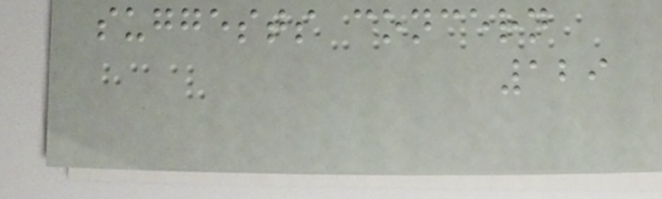suggests concern
129
